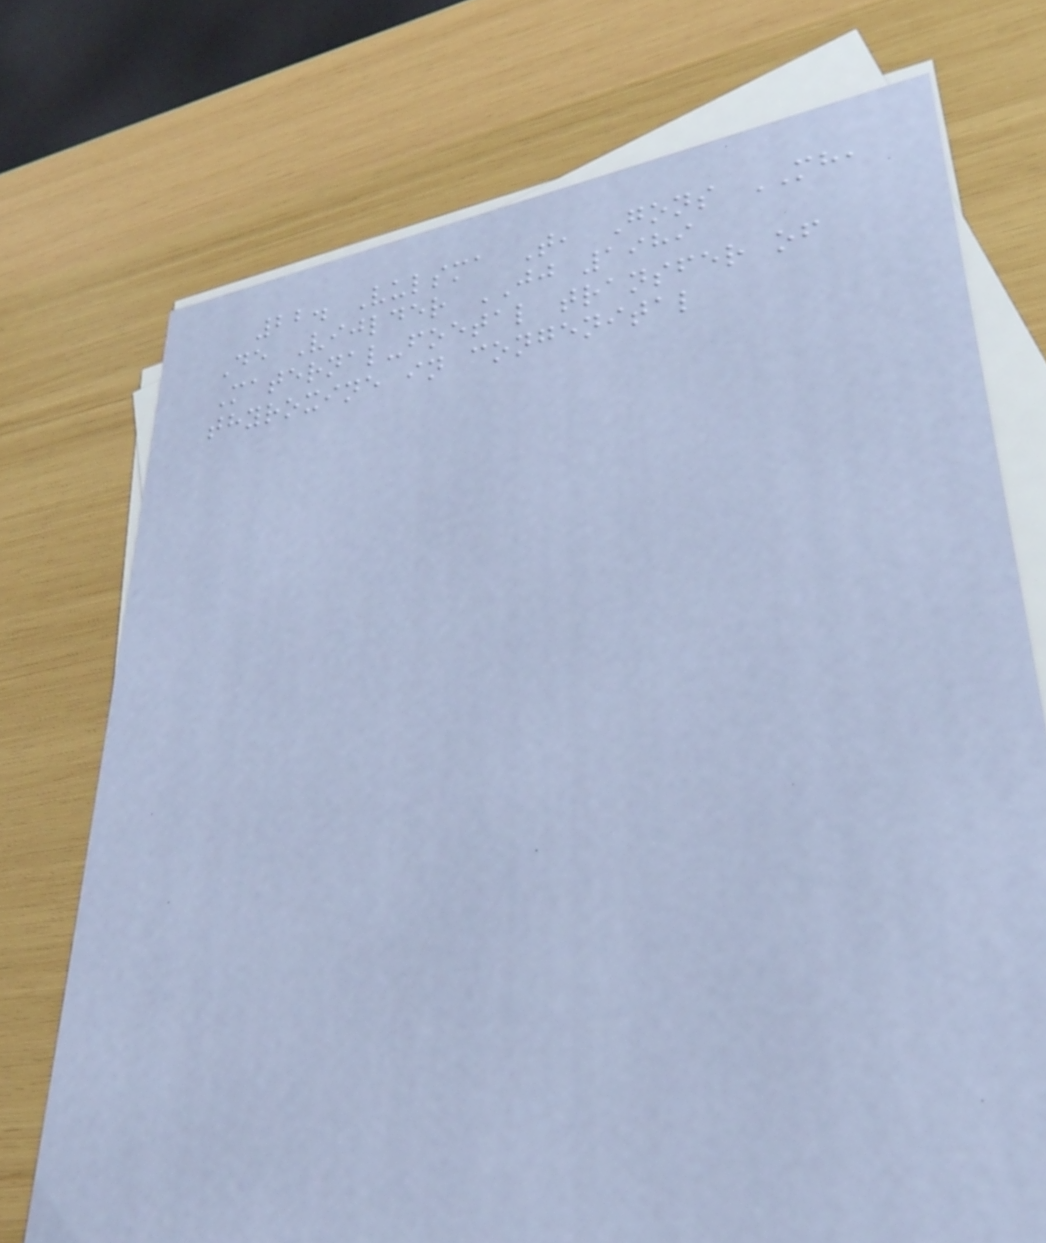22. Vulsma T, Gons MH,
De Vijlder JJ 1989
Maternal-foetal transfer of
thyroxine in congenital
